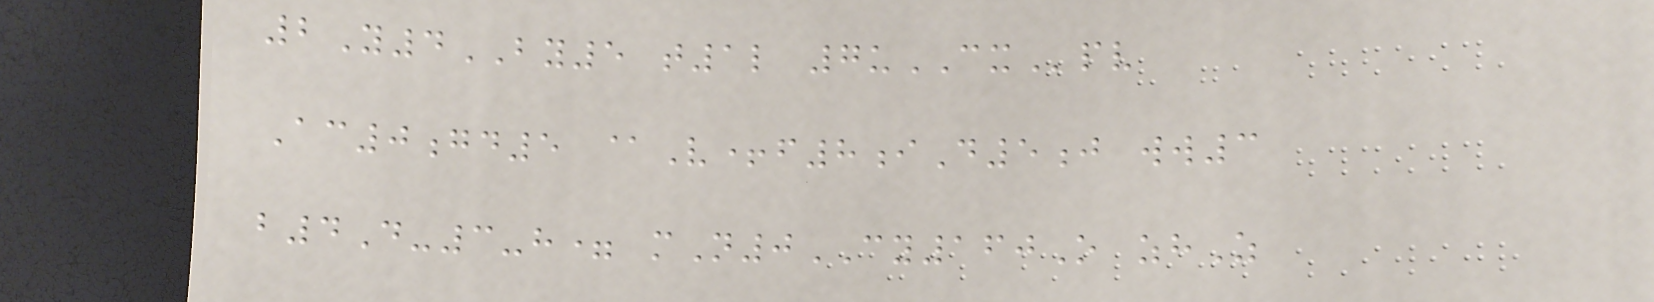2Y4BY5 t1l 7uCXpv
Ac0gd5 @V+f8iD5j ww3
b4D-3-h= mN0CY160O zhZ
